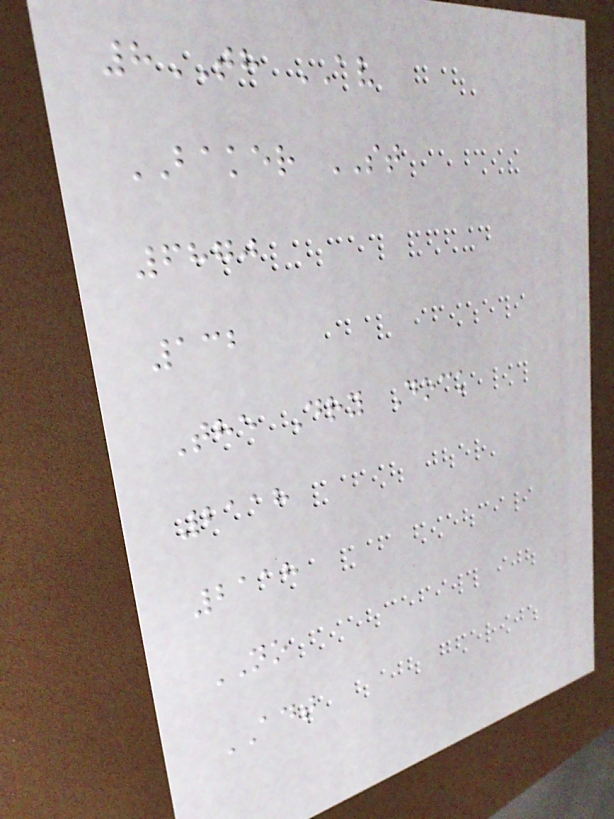8TH AV
BAKER ST
6870
132
The Dry Dock
2118
2118
NO
ADT
